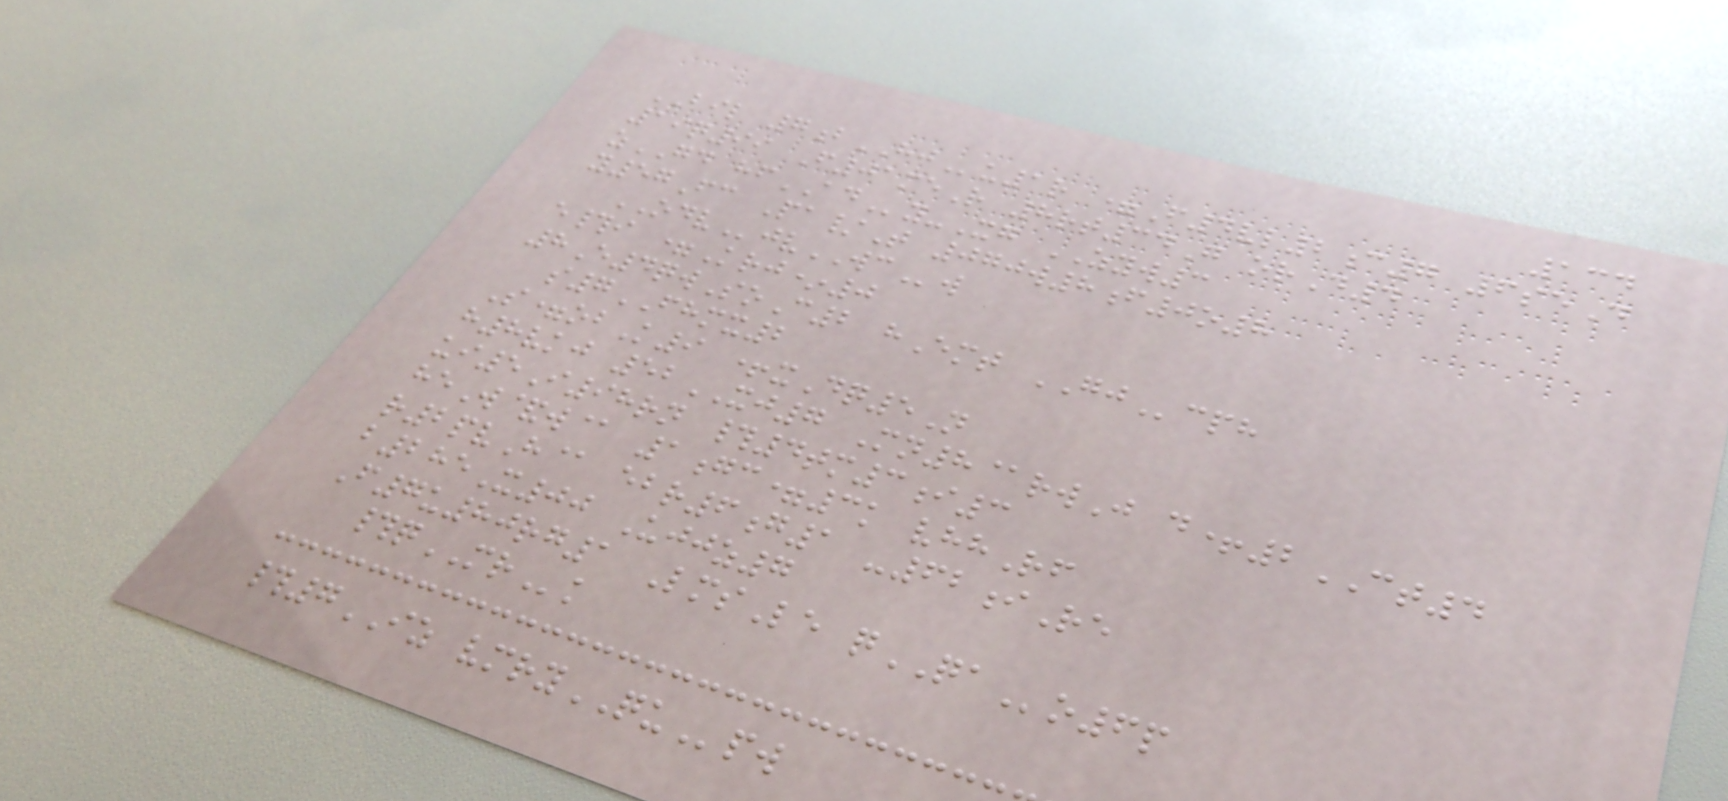134
BIL 7bHJu1r =F4vl2c7 6seD
19q99 F01meR 8rt34G orD4
zGD hfADy-Xg ZYW3
y57Fc Pa/T 070w8f0o8
ODVjvWCw
e#i =Krj*0
8E4qwSoC2 hEmt GJcph
s7FHMX2
S=obK9 +xDq5N
h8vkj 52XJ7 Mn8@rwJ d+2CT4
ui5I98rn #4tm3i3
heW&w@ 1gc=3k vhhRf
r2pvH@ ebr6g1 -62iRe
b285X00 Ujjz7
F7u80rg1 LmsLe qQAo6p
#qMRk
#7IZ vmryQUpw
